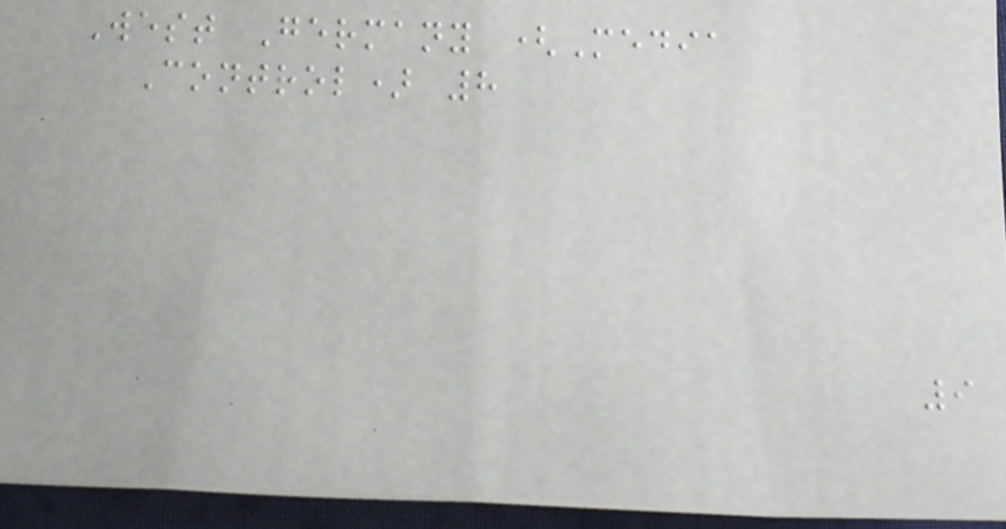West Germany (Media
Control) 8
9
